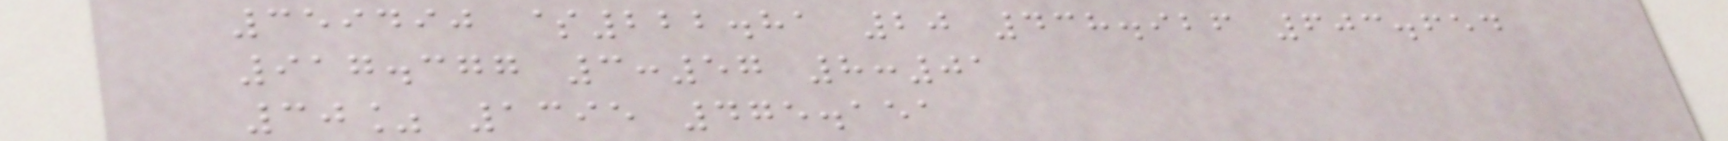359490 $222.81 20 438.926 603.654
917.377 3:57 8:01
30% 1395 475.151
